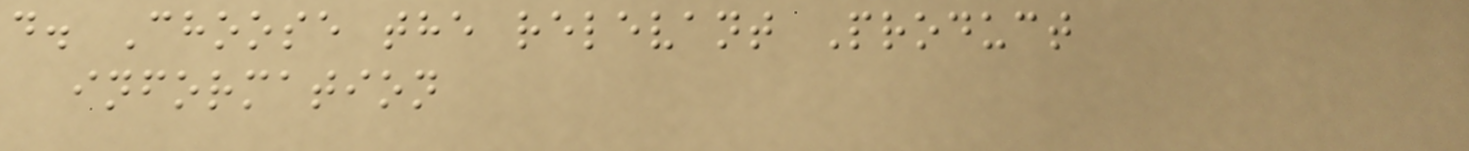d. Choose the relevant Product
information
